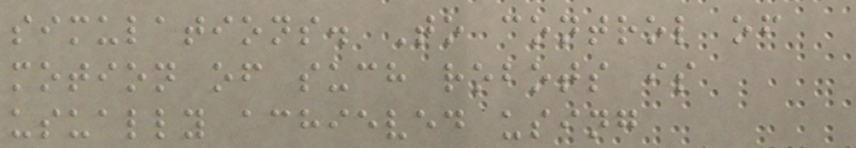simulations. To control of
motion of such robots is
usually achieved using
